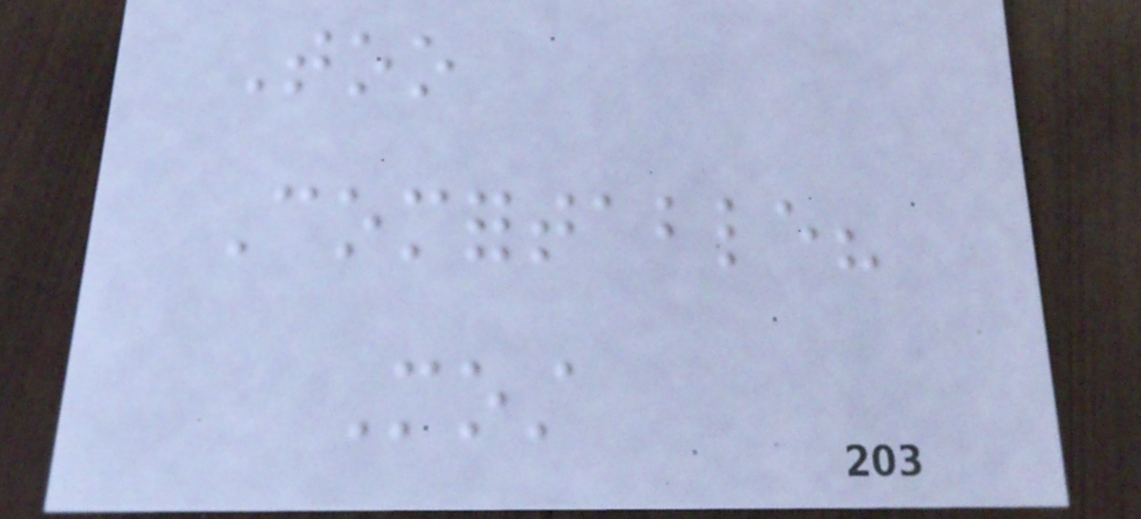Too
Comfortable?
Most
